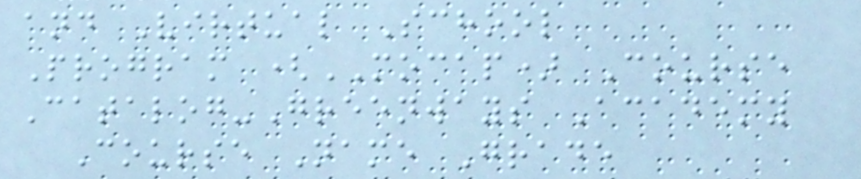and Virtual School
Program (MOCAP) Course
Catalog-Greenways Academy
Course Name Grade
